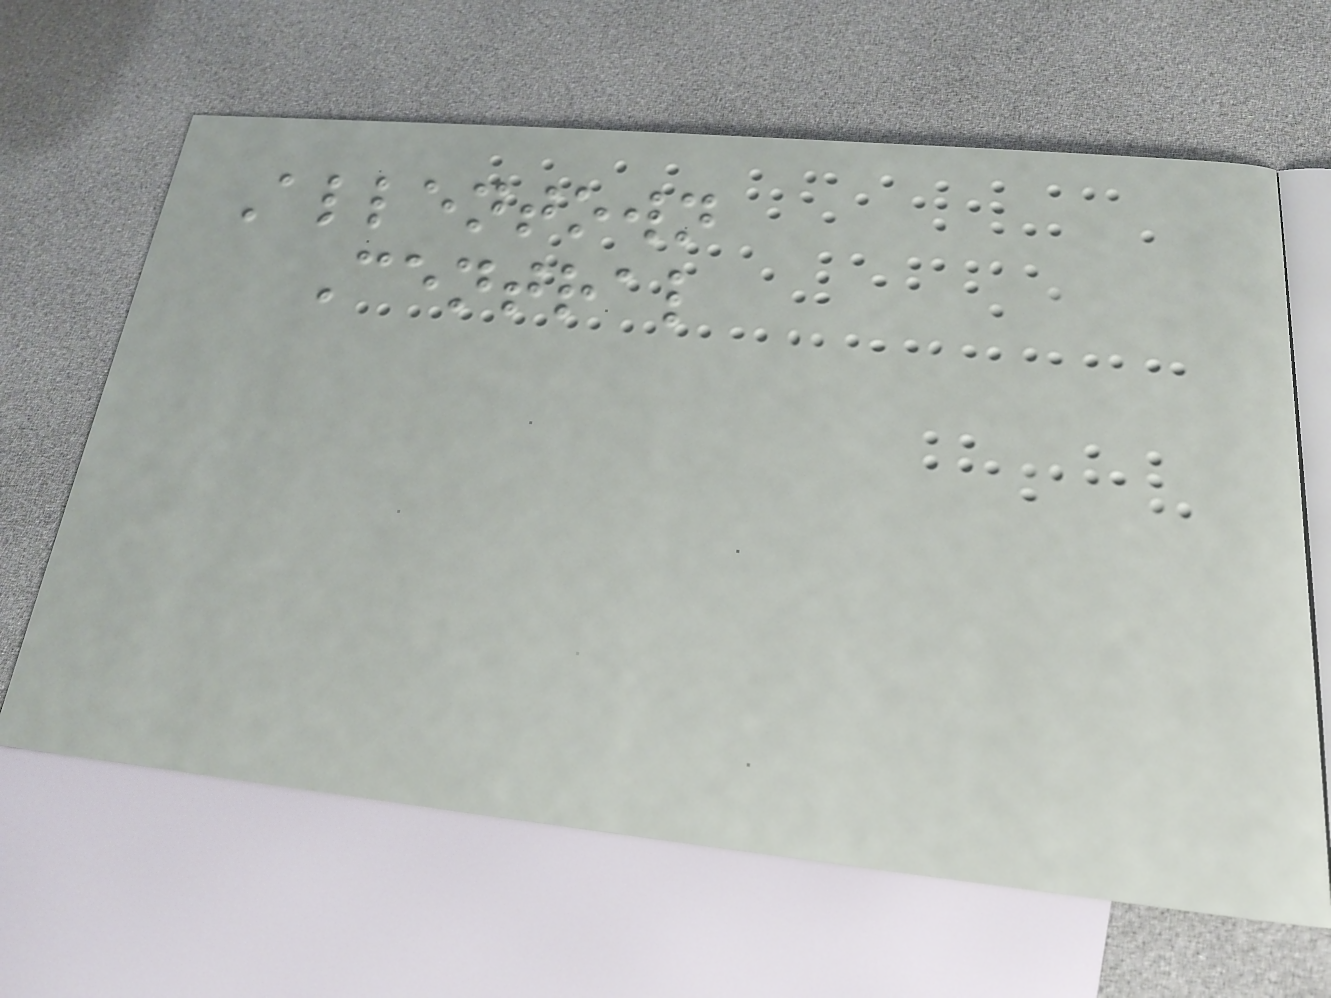Allentown
Central
